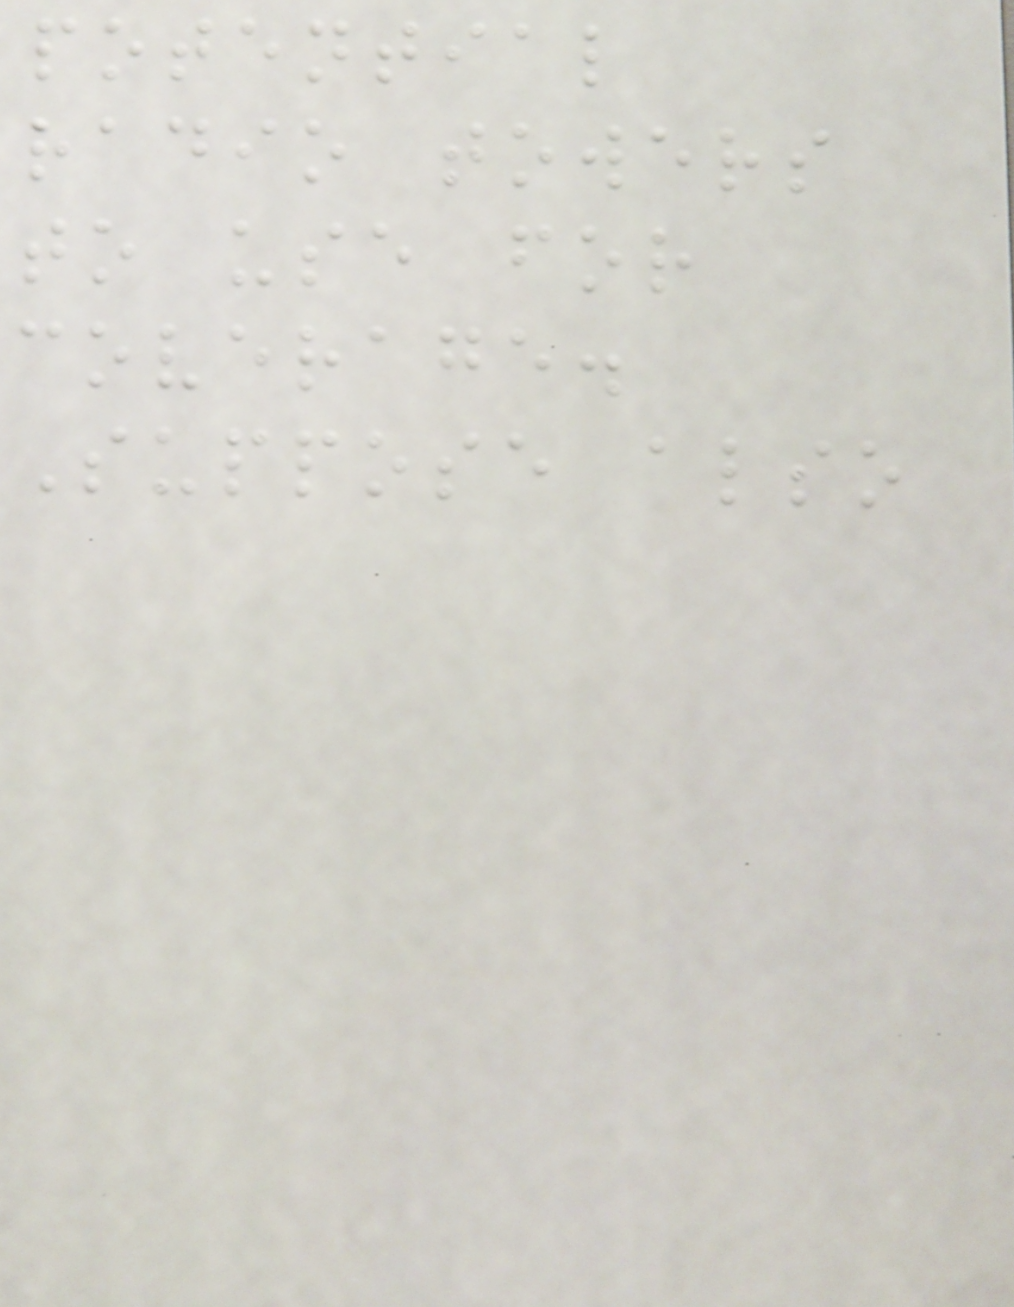potential
radio towers
to use for
coverage.
Suppose also
